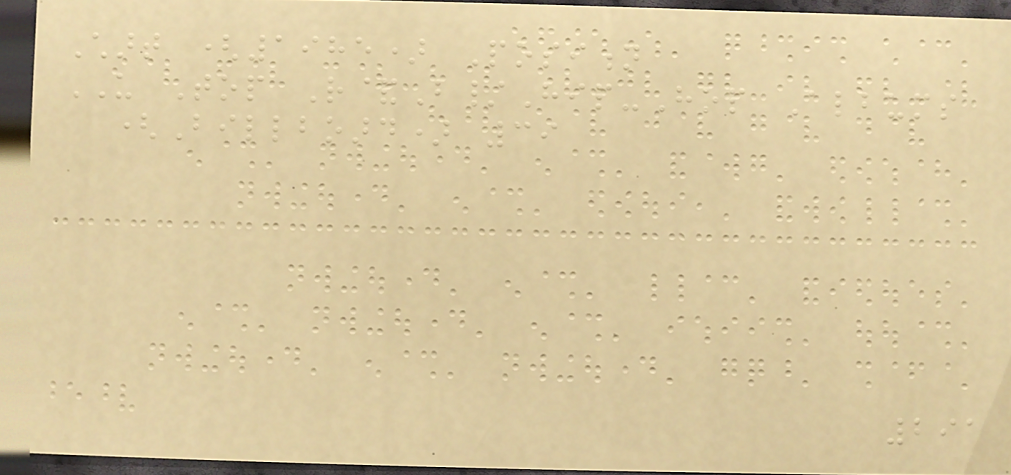Chart (1985) Position
US Top R&B/Hip-Hop Albums
(Billboard) 39
291
